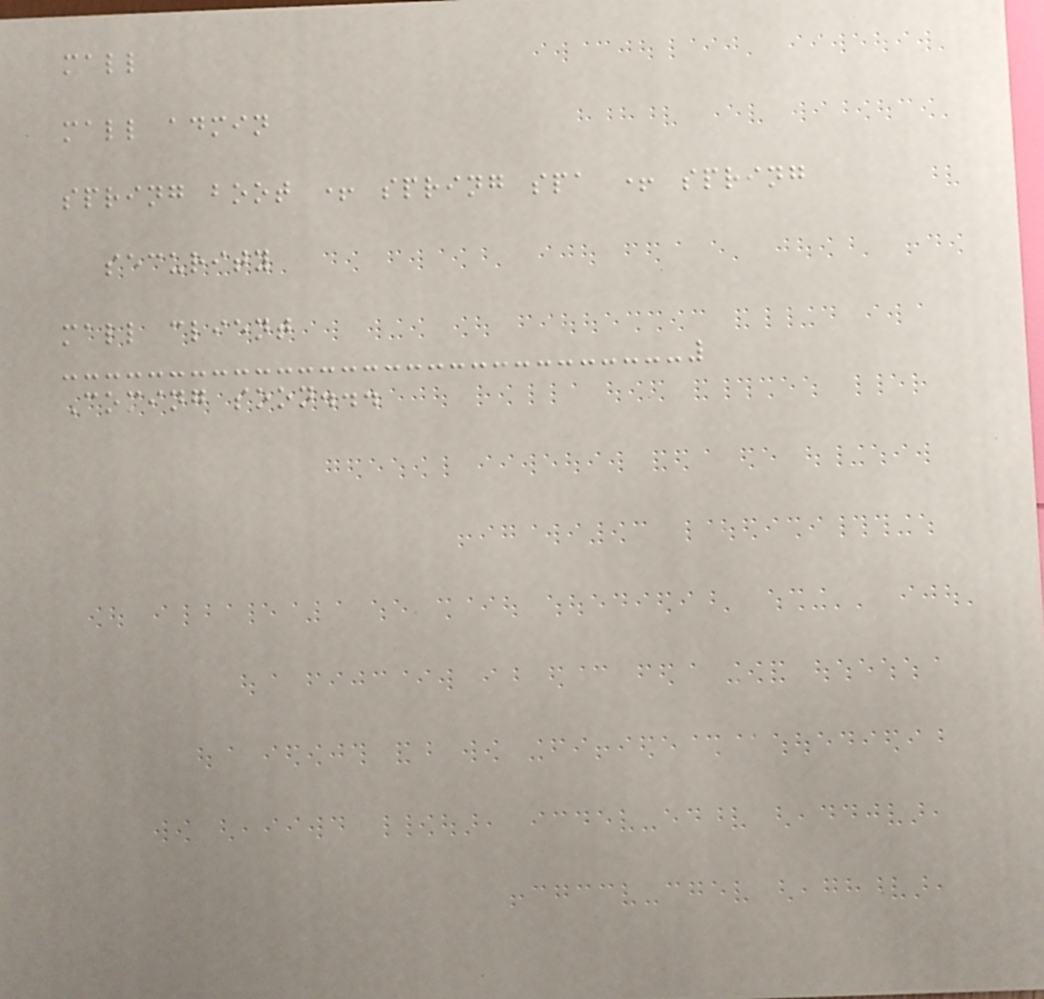mall
mall admin
spring boot + spring spa + spring
security
mall client
Coming soon...
